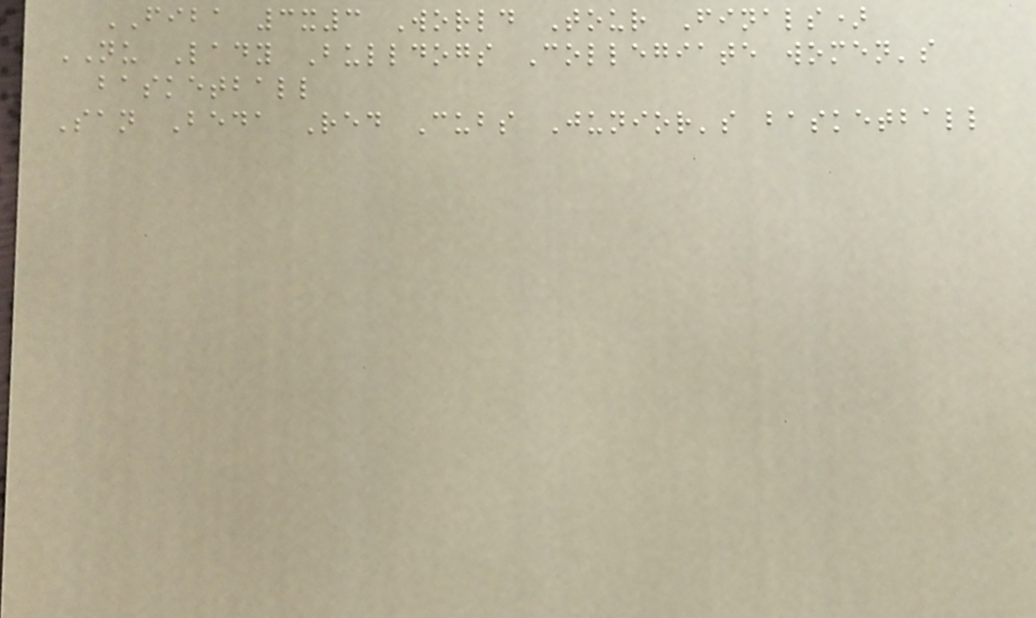FIBA 3x3 World Tour Finals)
NU Lady Bulldogs Collegiate women's
basketball
San Beda Red Cubs Junior's basketball
